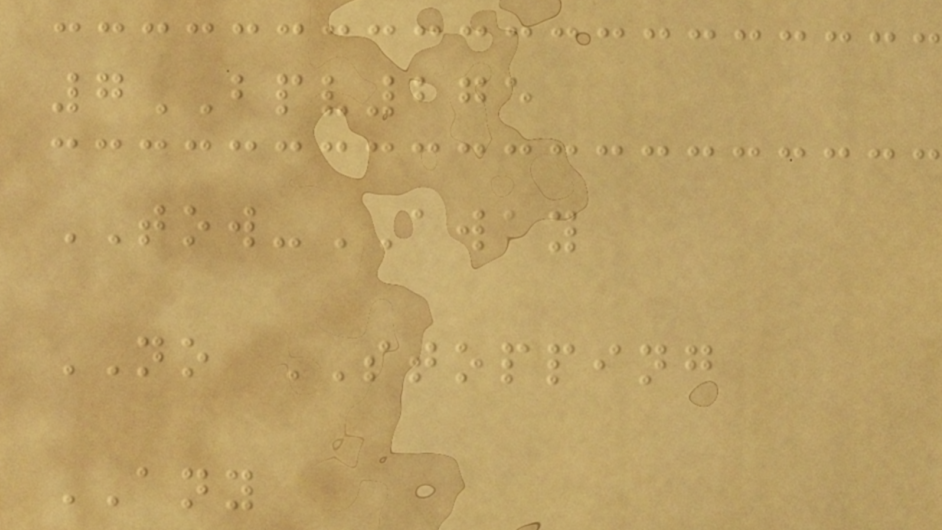7BPV275
TOW-AWAY
NO STOPPING
ANY
